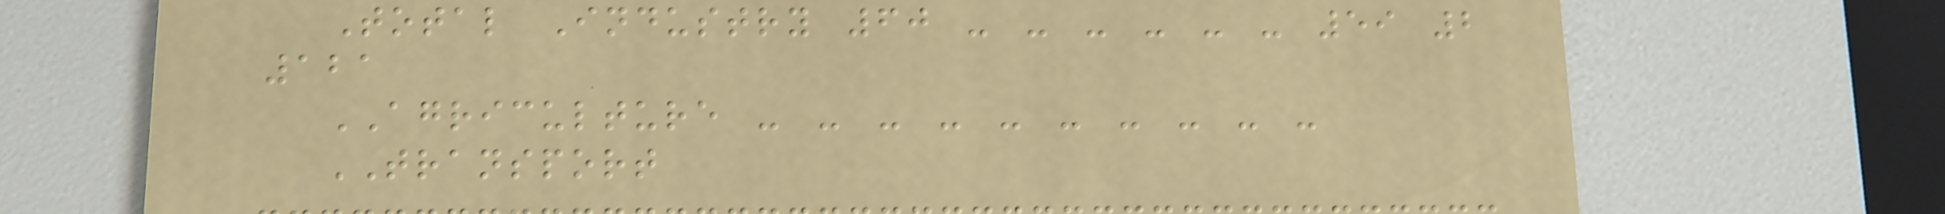Total Industry 60 - - - - - - 59 2
121
AGRICULTURE - - - - - - - - - -
TRANSPORT
